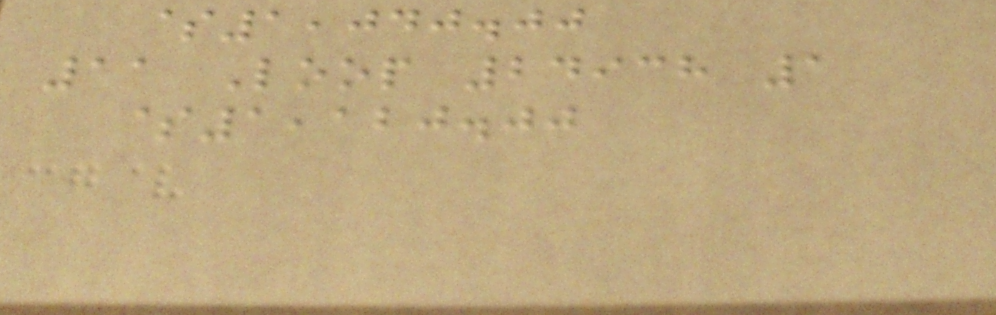$1,040.00
11 Loop 24938 1
$1,120.00
